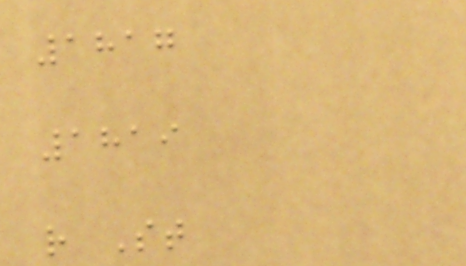1817
1819
r St
